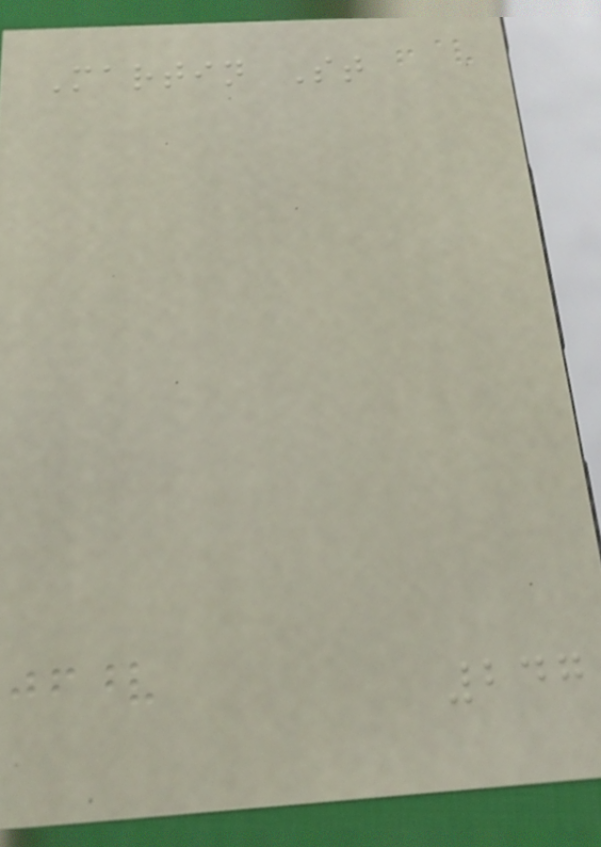Martin St
247
